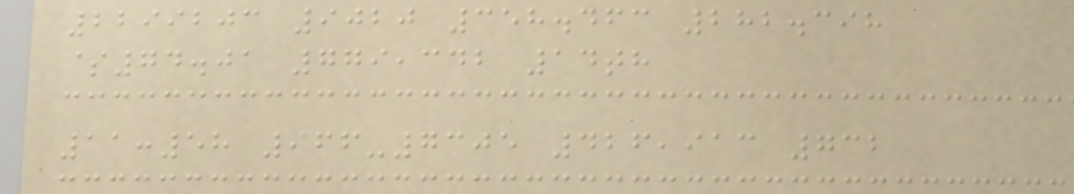2299203 9020 358.463 282.398
$74.01 779,342 14th
11:58 966-7305 426,913 732
